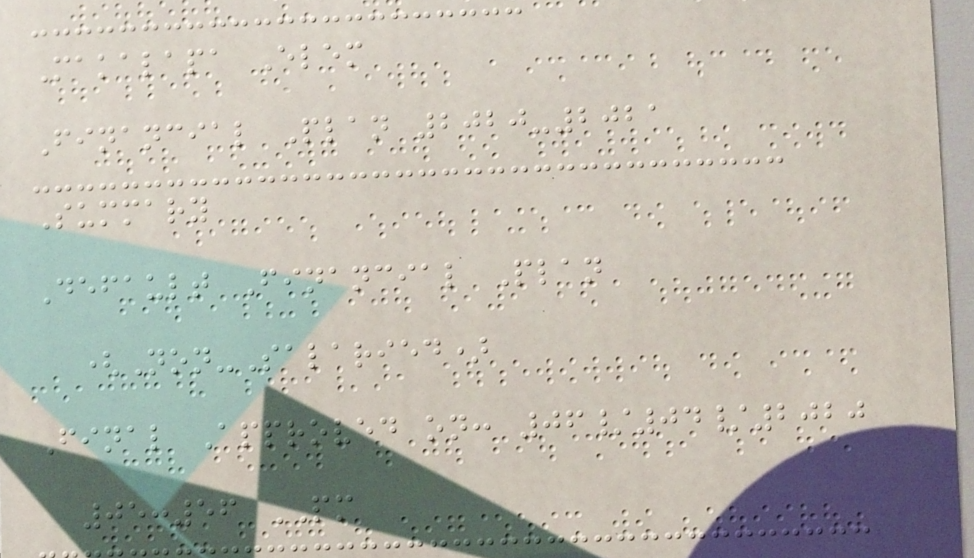Makalapa Elem
Financial Plan 2020-2021
Summary
Default Financial Plan
(Non-Salaried)
Final Approved on: 06/04/2020
05:56 PM
